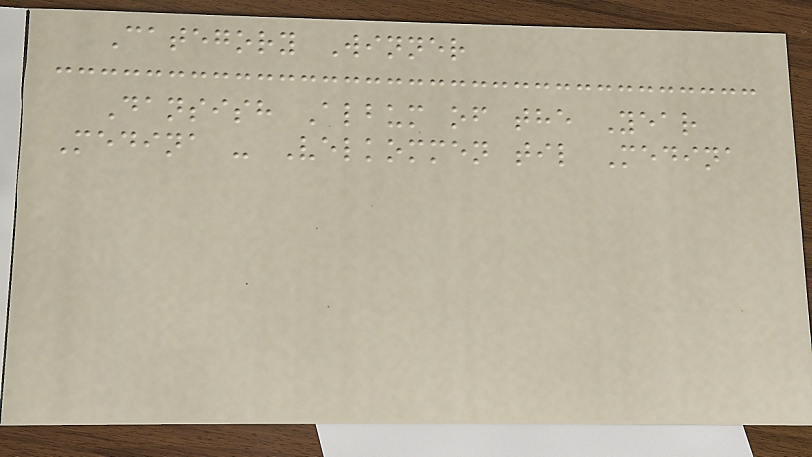Category Winner
Dansish Album of the Year
Medina - Velkommen til Medina
